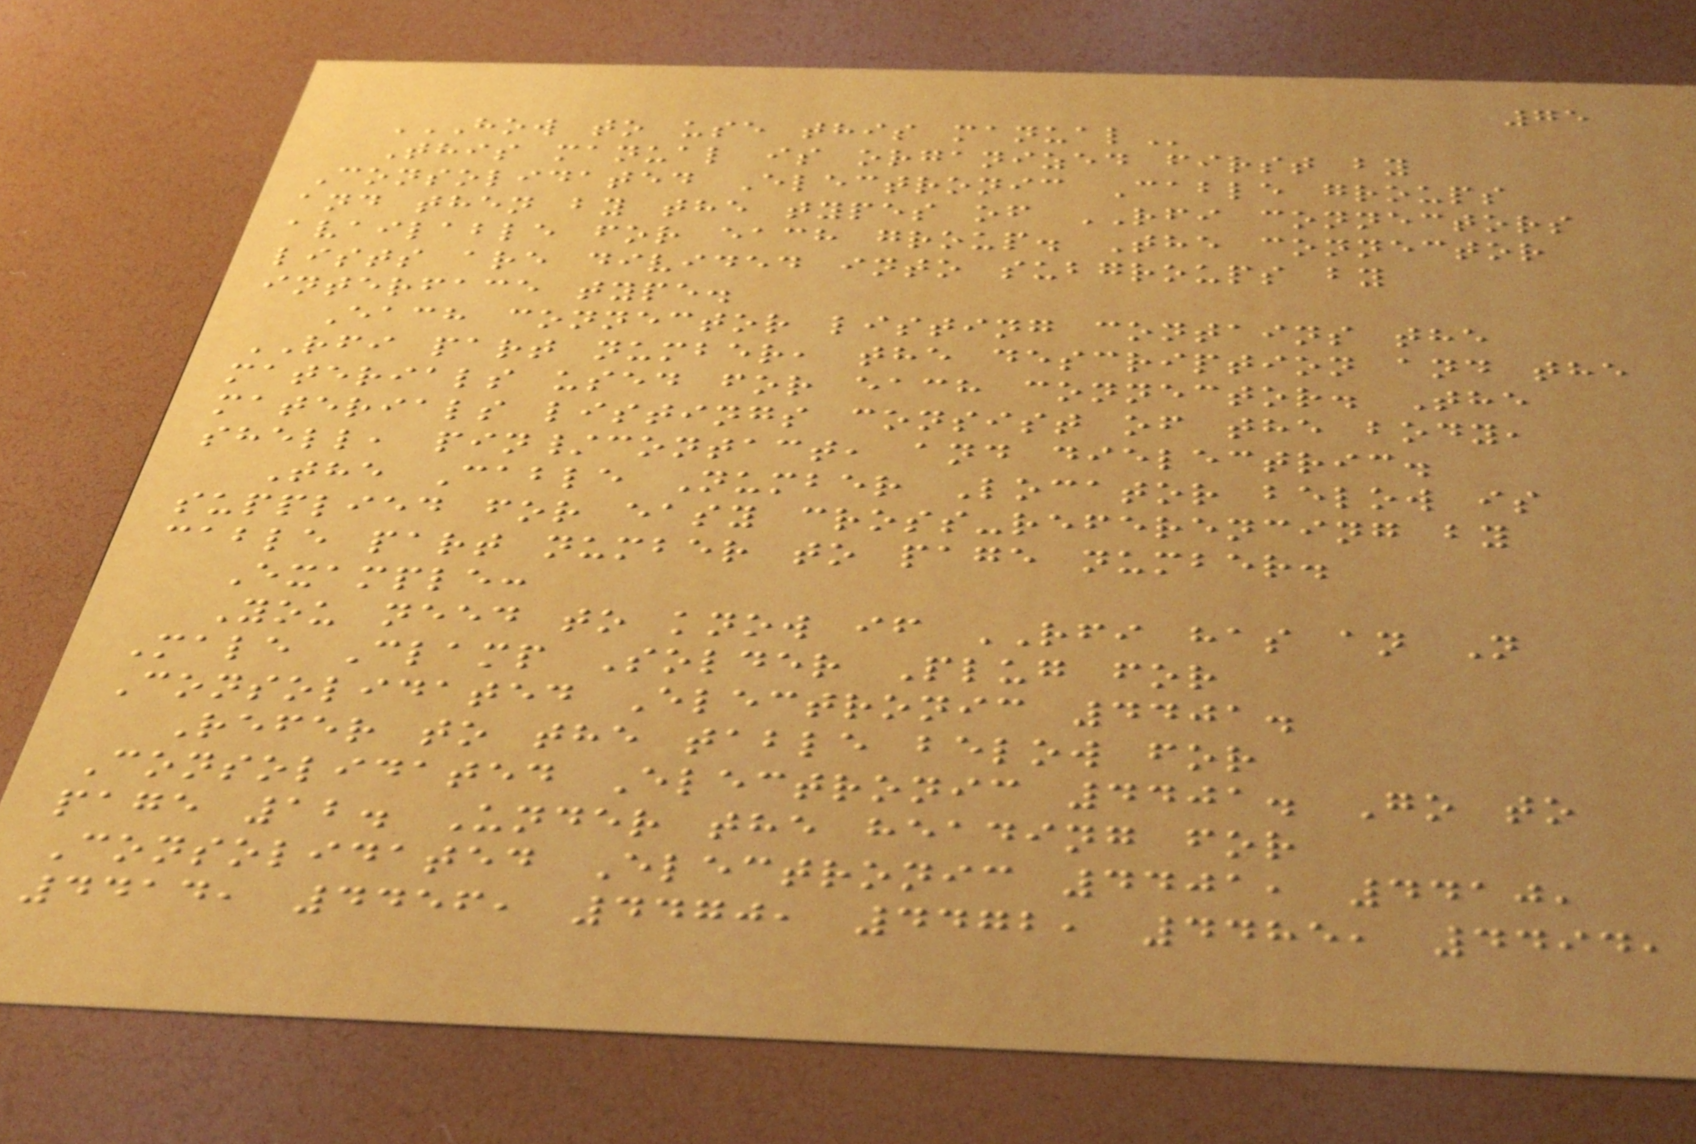75
HOW TO USE THIS MANUAL
This manual is organized first by
Consolidated Electronic Cable groups
and then by the types of RFI connectors
available for each group. The connector
lists are divided into subgroups by
interface type.
Each connector listing contains the
RFI part number, the description and the
materials used for each connector. The
materials listings consist of the body,
shell, pin/contact, and dielectric.
The Cable Number Locator below is
supplied for easy cross-referencing by
cable part number to page number.
Example:
You need to know if RFI has an N
Male Clamp Solder Plug for
Consolidated Electronic 4401.
Refer to the table below for
Consolidated Electronic 4401. Go to
page 12. Under the heading for
Consolidated Electronic 4401, 4410,
4414, 4456, 4470, 4472, 4485, 4494,
